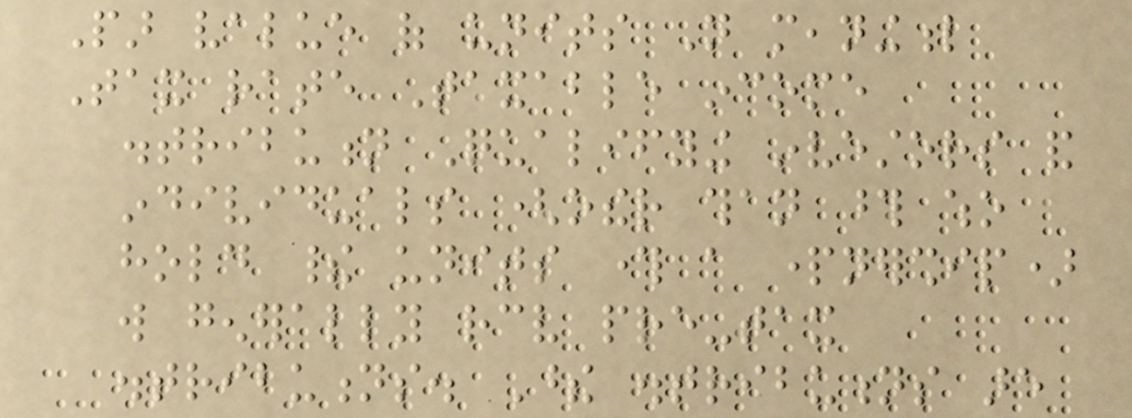Par value of units Not meaningful
Tax rate Taxable income
distribution Qualifying investors and
individuals (other than those who
hold their units through a partnership)
will generally receive pre-tax
distributions. These distributions are
